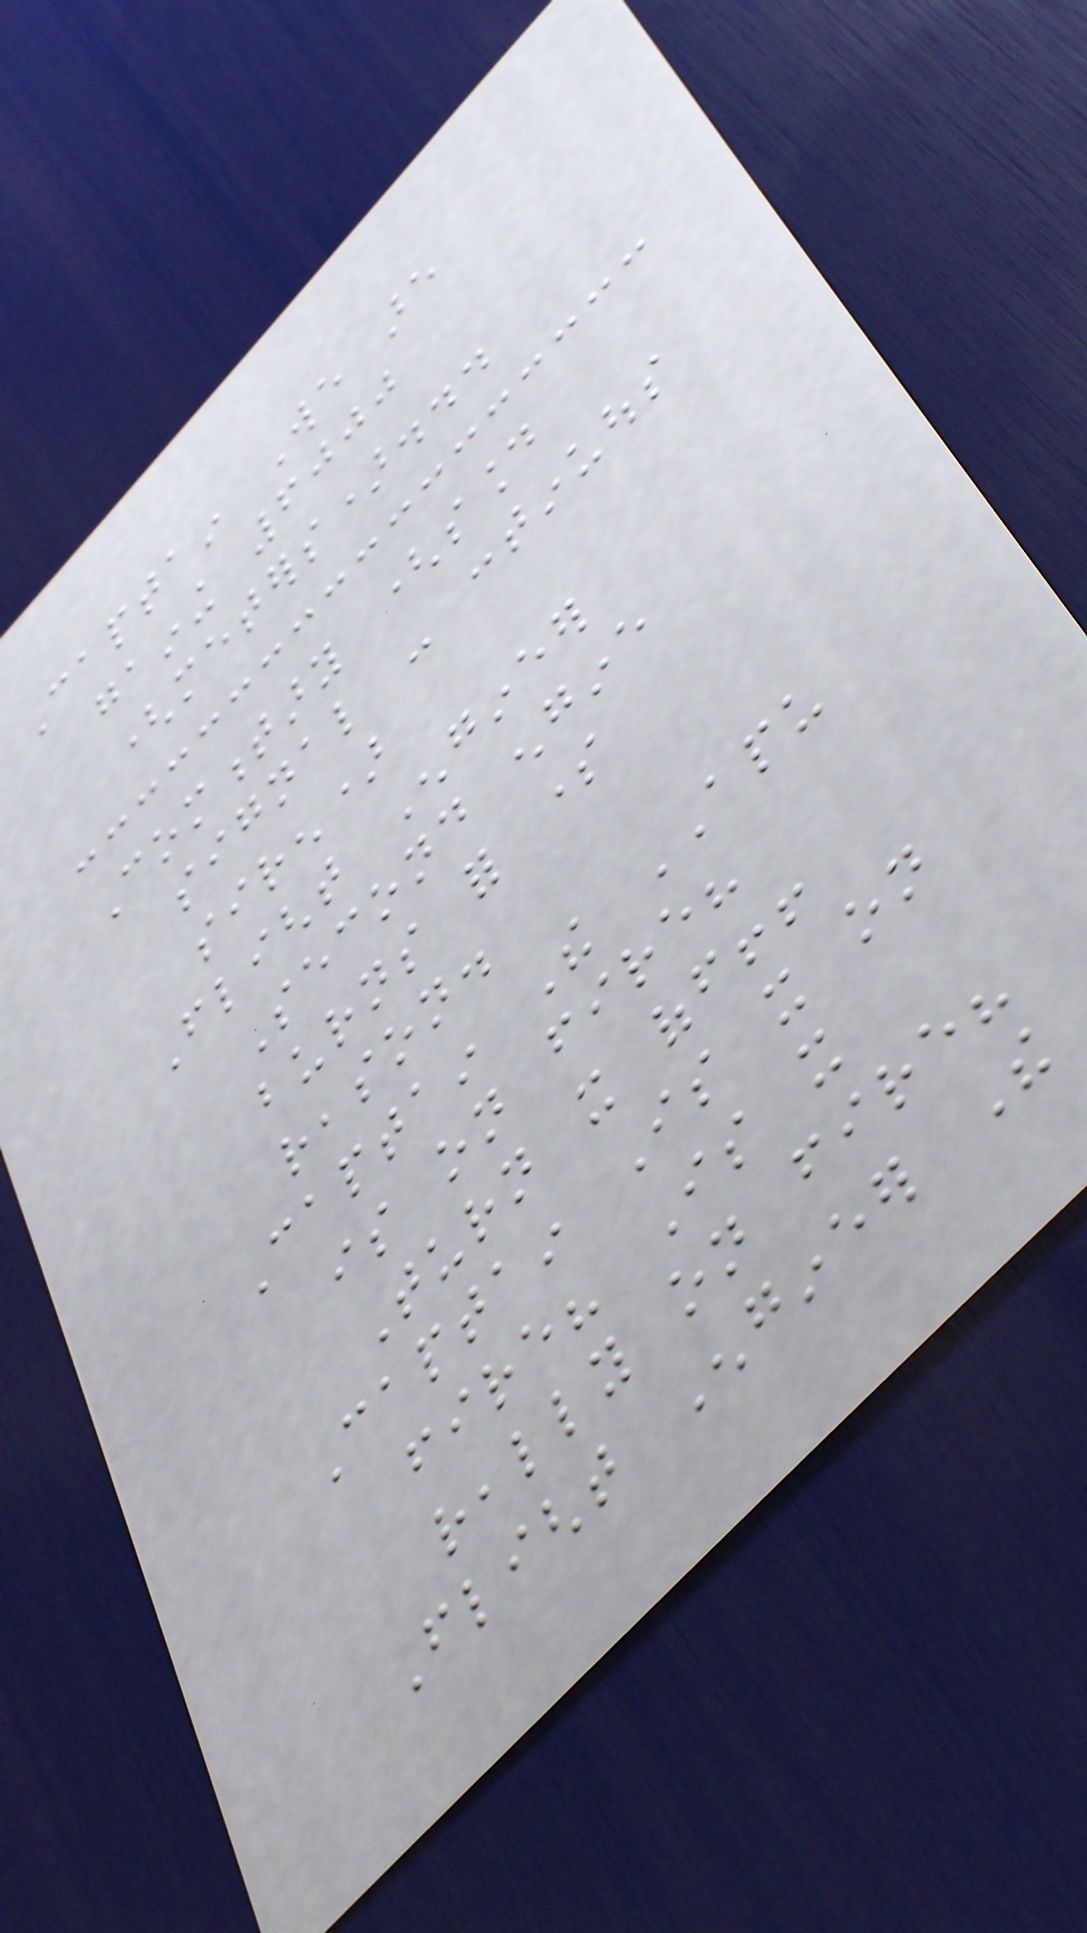Captain We are
gaining 6000
(meters)...
Commentary (sound
signal - continuous
siren)
Flight Engineer
Second engine
burns for some
reason.
Captain The APU
is on fire?
Turn it off!!
Captain Is it on
fire? Is it
really on fire?
Flight Engineer The
